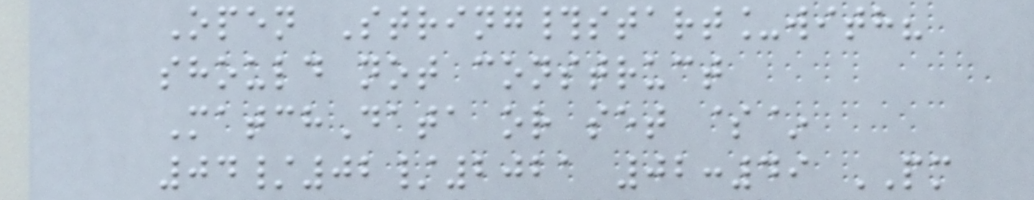Open String#start_with?
should not construct
MatchData or set $~
04/02/2021 02:49 PM
